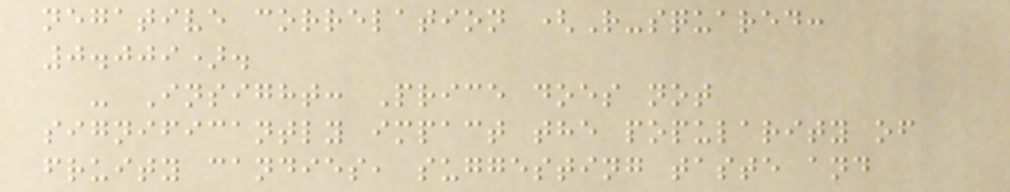negative correlation (R-squared:
0.009).
- Insight: Price does not
significantly impact the popularity of
fruity candies, suggesting taste and
